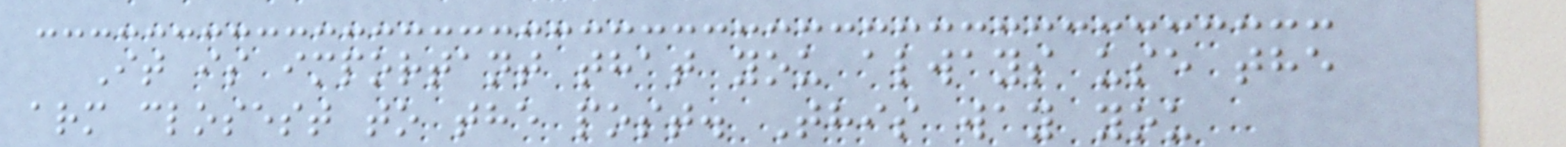It is important that you always use the
arm closest to the post. This way you
